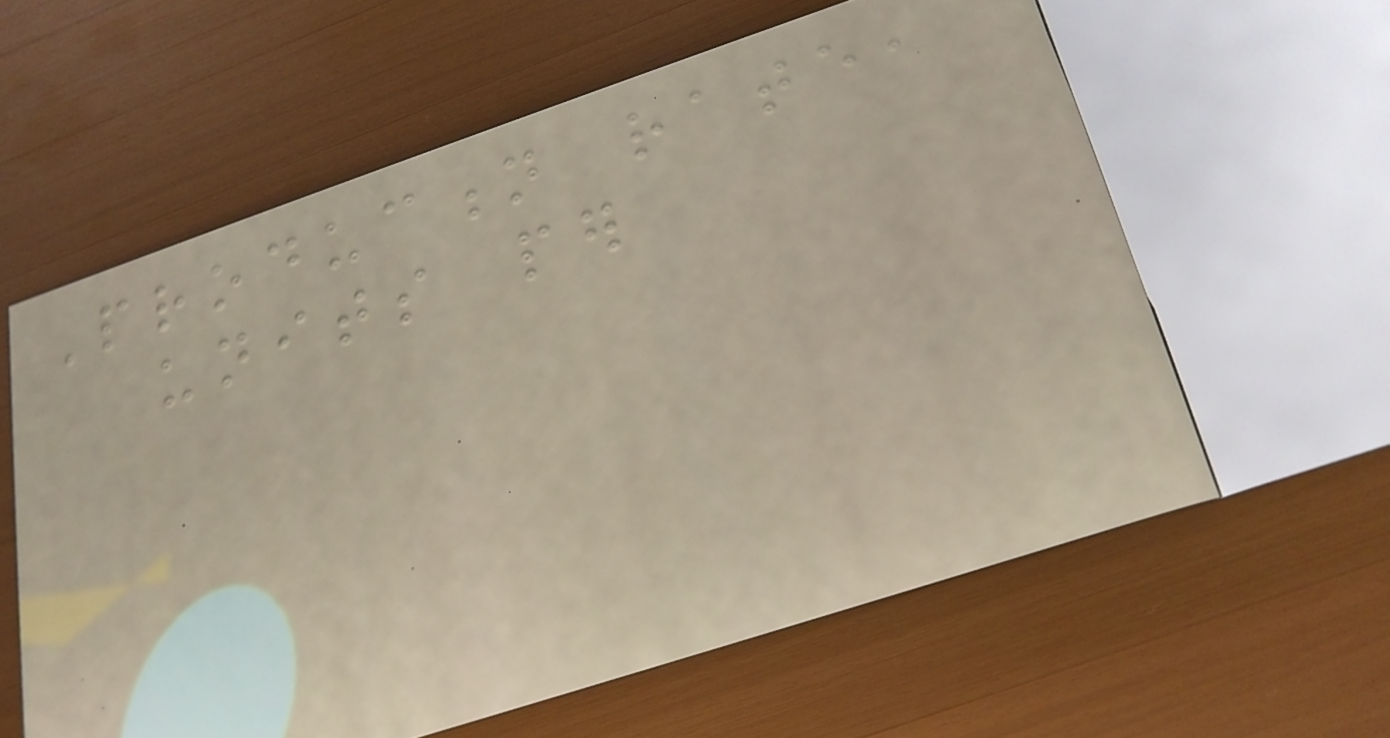Production rate,
units per
